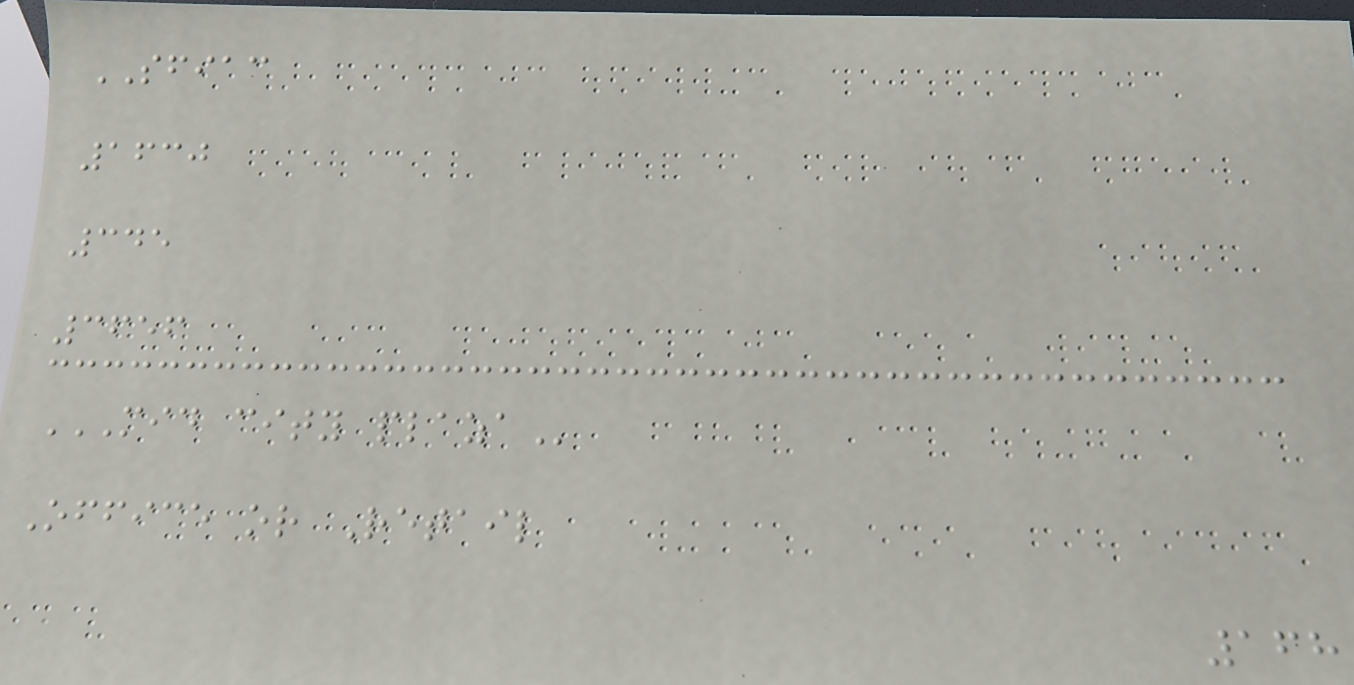SFIAC
1630
345
3656
MID CITY PLAZA
Office or Retail
168
